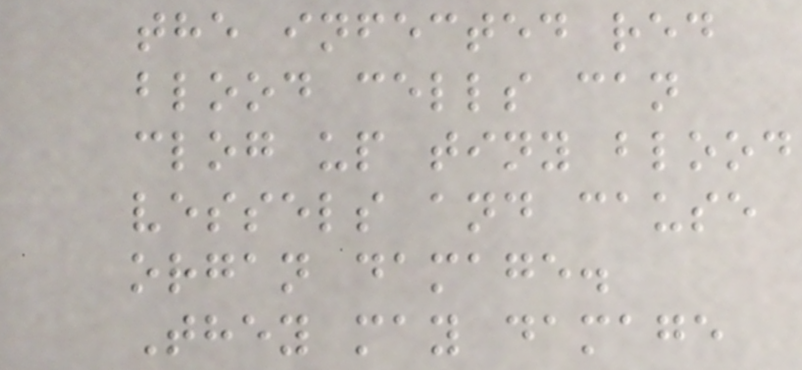the infected red
blood cells can
clog up tiny blood
vessels and cause
organ damage.
They may damage
